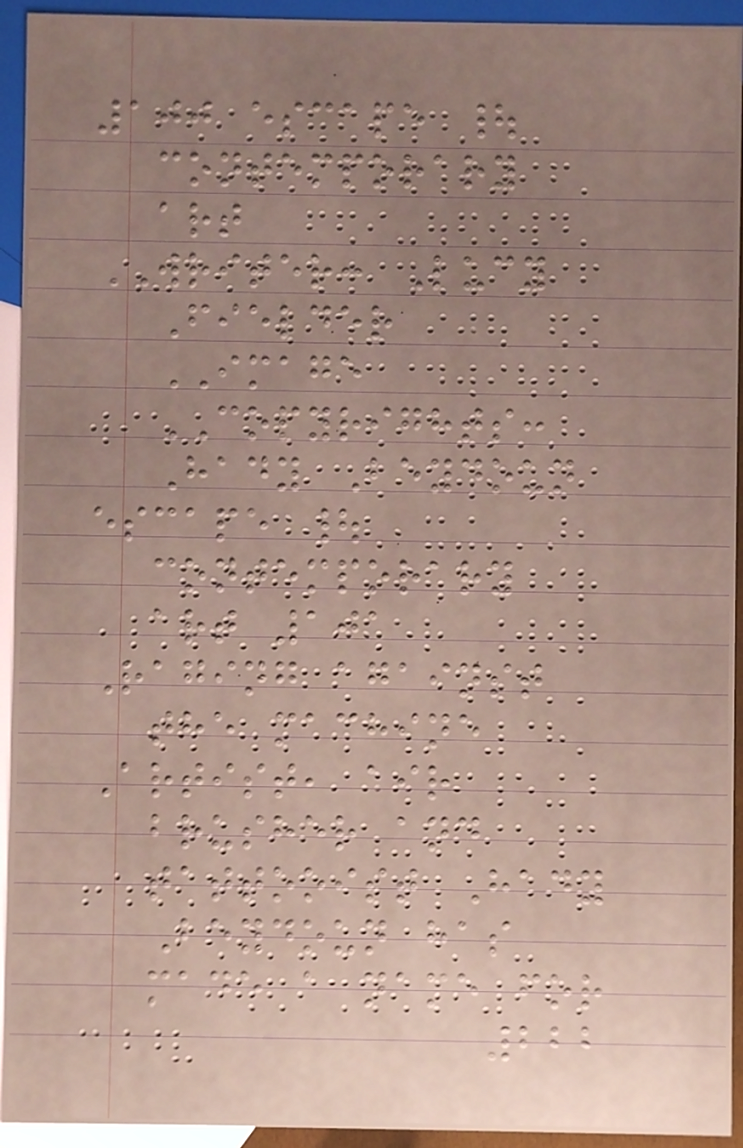100 escape |
contemporary
art
WRITER: Lucy
Fielder
IMAGE
COPYRIGHTS:
Hady Beydoun
escape |
contemporary
art 101
Raging against
the machine
Artist, air
brusher and
tattooist Hady
Beydoun has
made a name for
222
